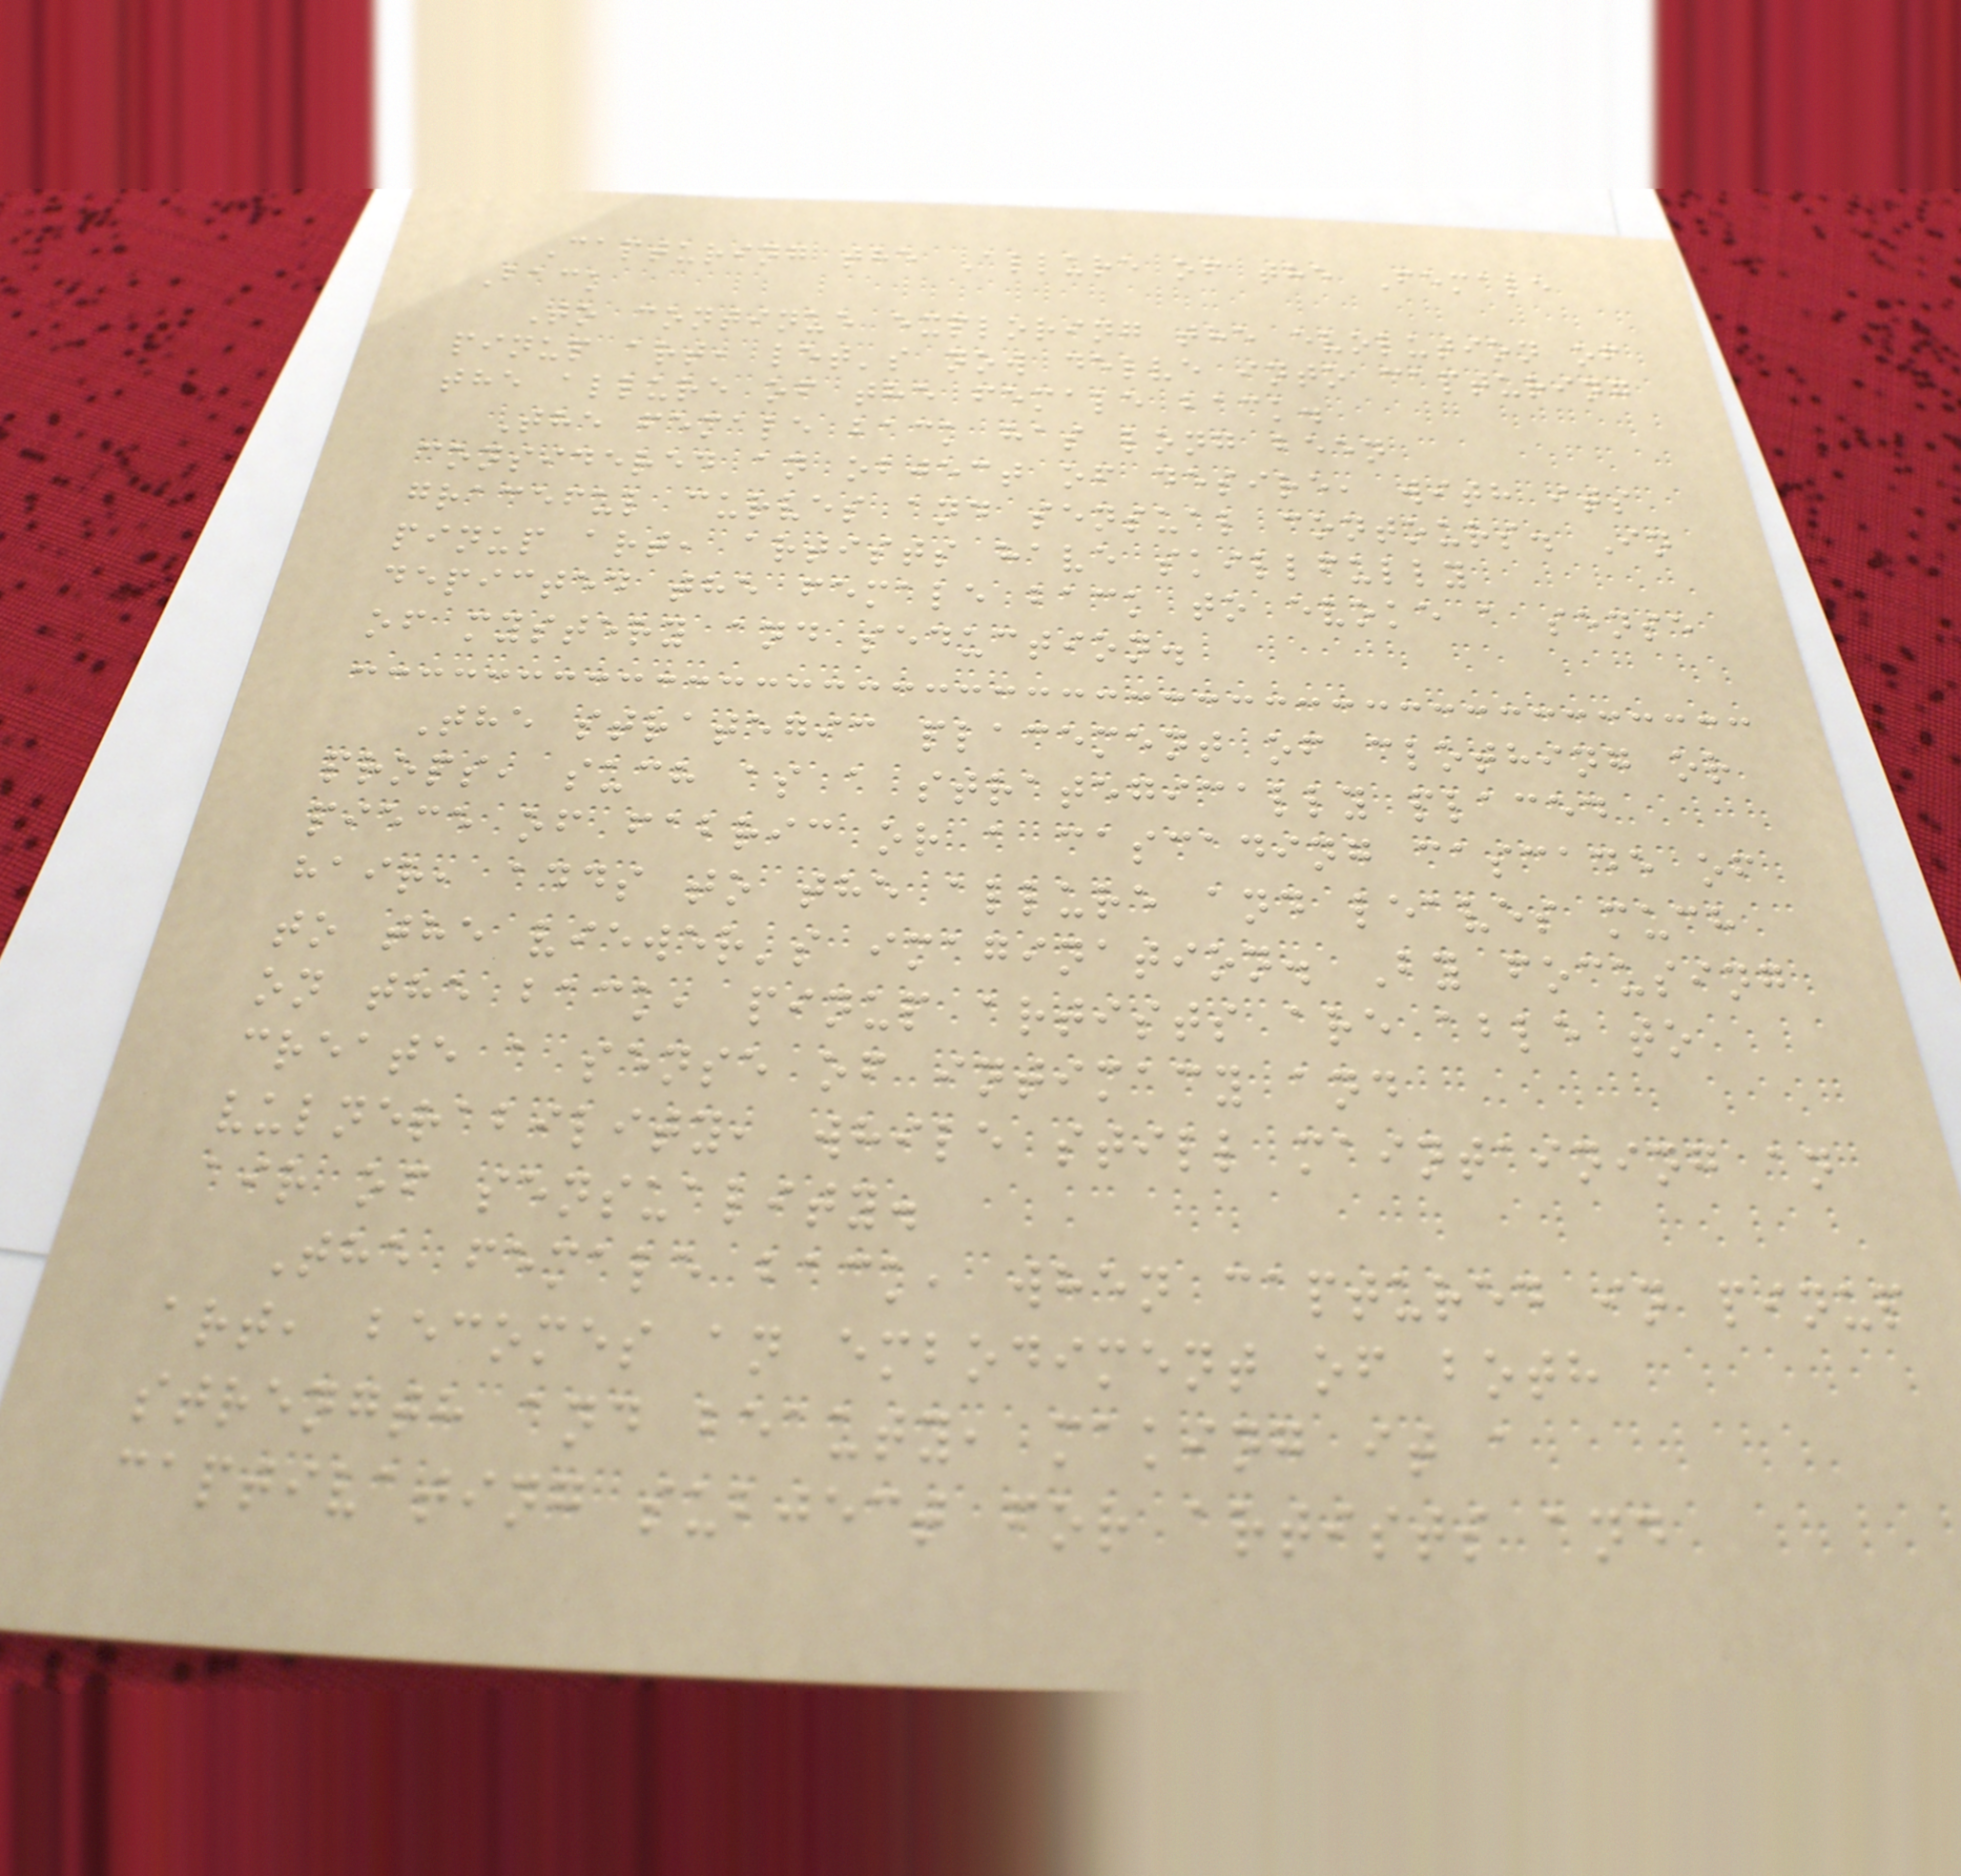Capturing the Allure of the Female
Back
To continue exploring the evolution of
pinup art, let's now delve into capturing
the allure of the female back.
The female back has long been
considered an object of desire, with its
graceful curves and sensual contours. In
pinup art, artists have skillfully
depicted the female back to evoke a sense
of mystery and seduction.
The strategic placement of clothing or
props, such as a strategically placed
piece of fabric or a cascading cascade of
hair, adds to the allure and leaves much
to the viewer's imagination. By focusing
on the back, pinup artists are able to
create a sense of intimacy and
vulnerability, while still maintaining an
air of sensuality.
The female back, when captured in pinup
art, becomes an embodiment of both
strength and beauty, making it a
captivating subject for artists and
